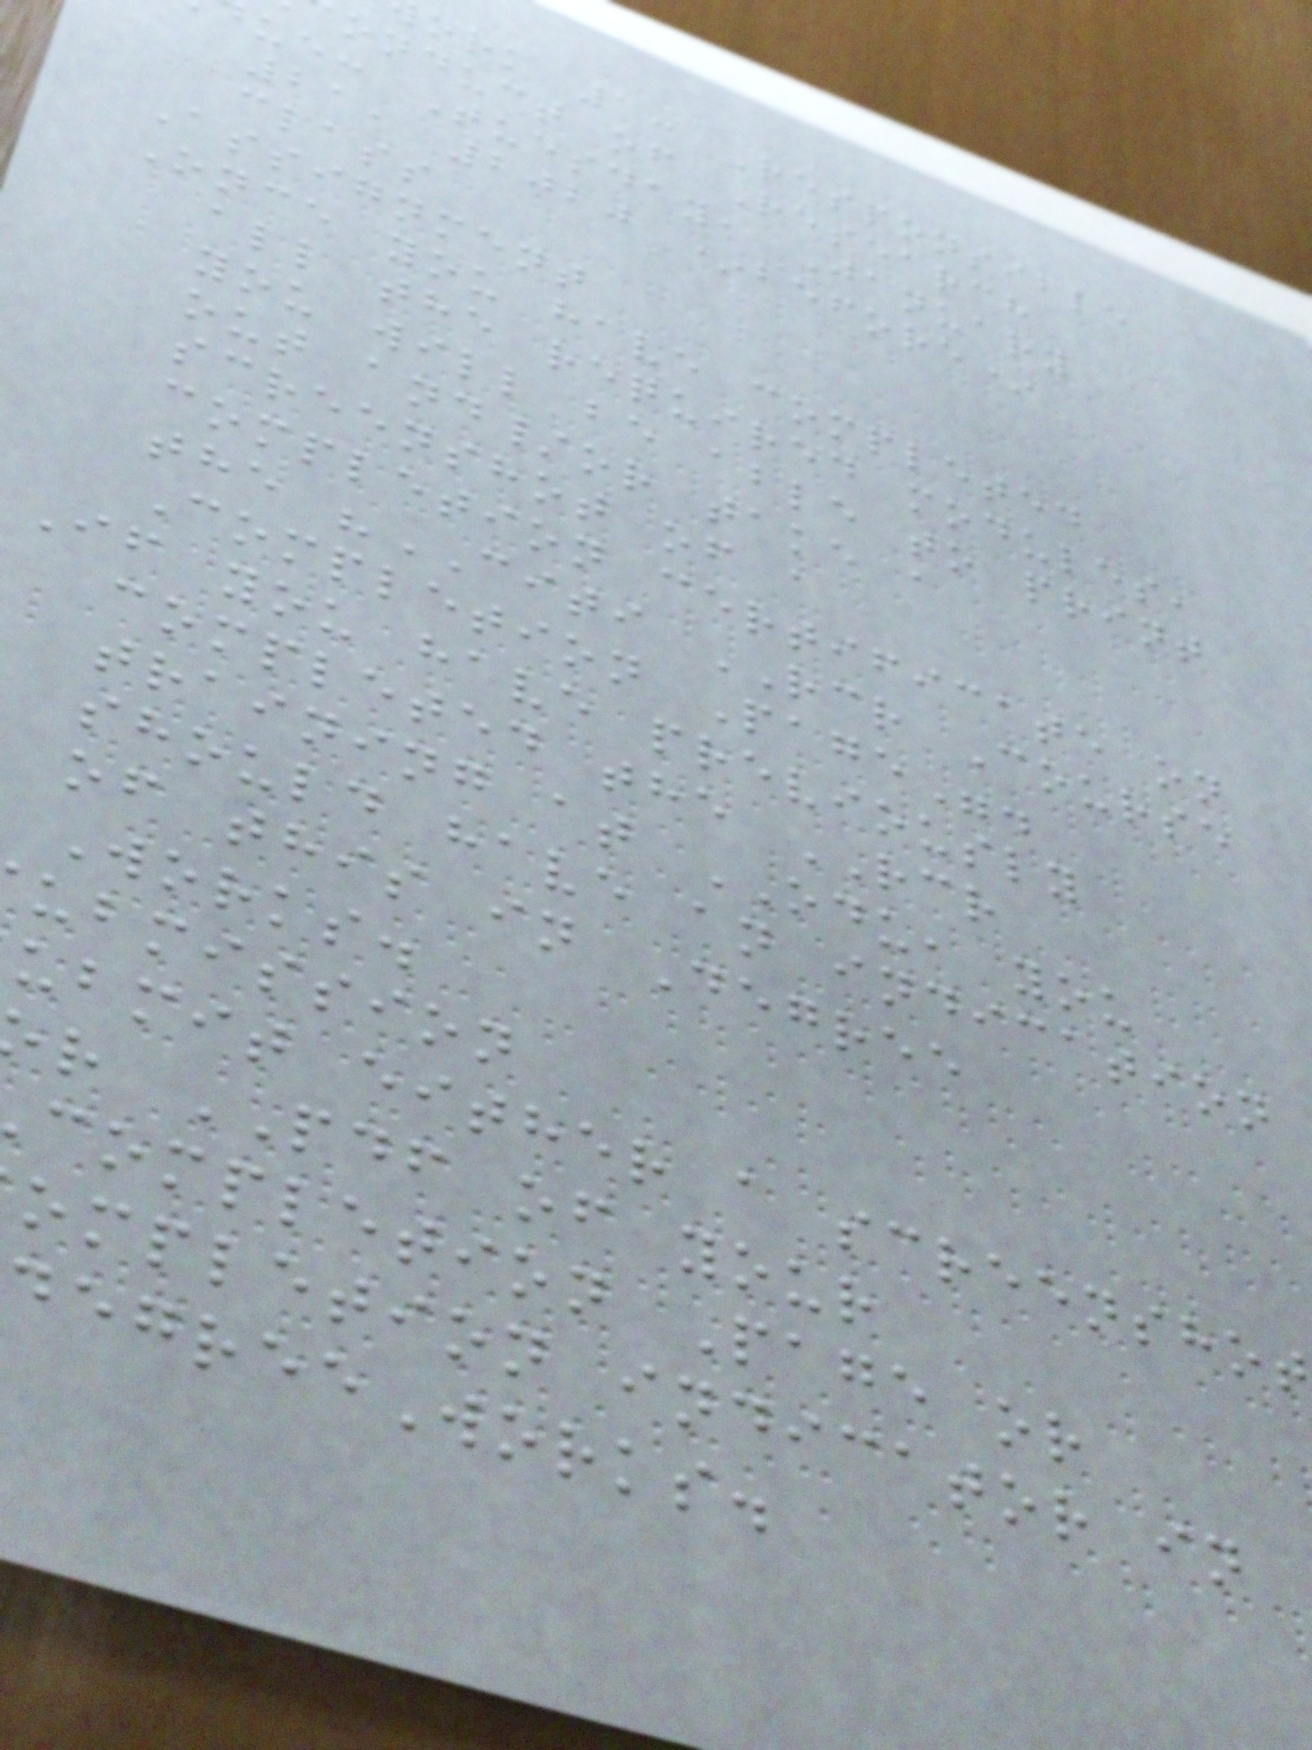ork 1: Responsible
onduct of Research
ue: Tuesday, January
21, 2020 *before*
class
Assignment
Once you have completed
all the required modules,
you will be able to print
out and/or take a
screenshot of a
completion certificate on
the "CITI RCR Course
Completion Page".
If you have previously
completed the RCR
training at ODU, you
should have an indication
of this in Degree
Works.
ubmission
ubmit either a screenshot
r PDF of your
completion Page or
ompletion indicator in
egreeWorks.
